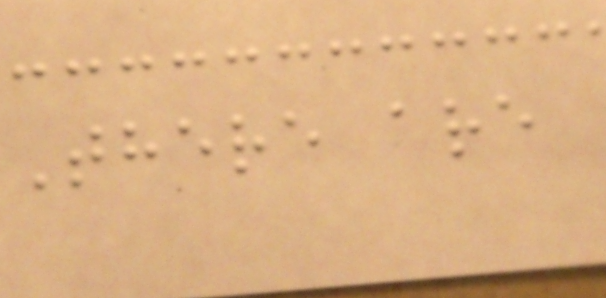There are
